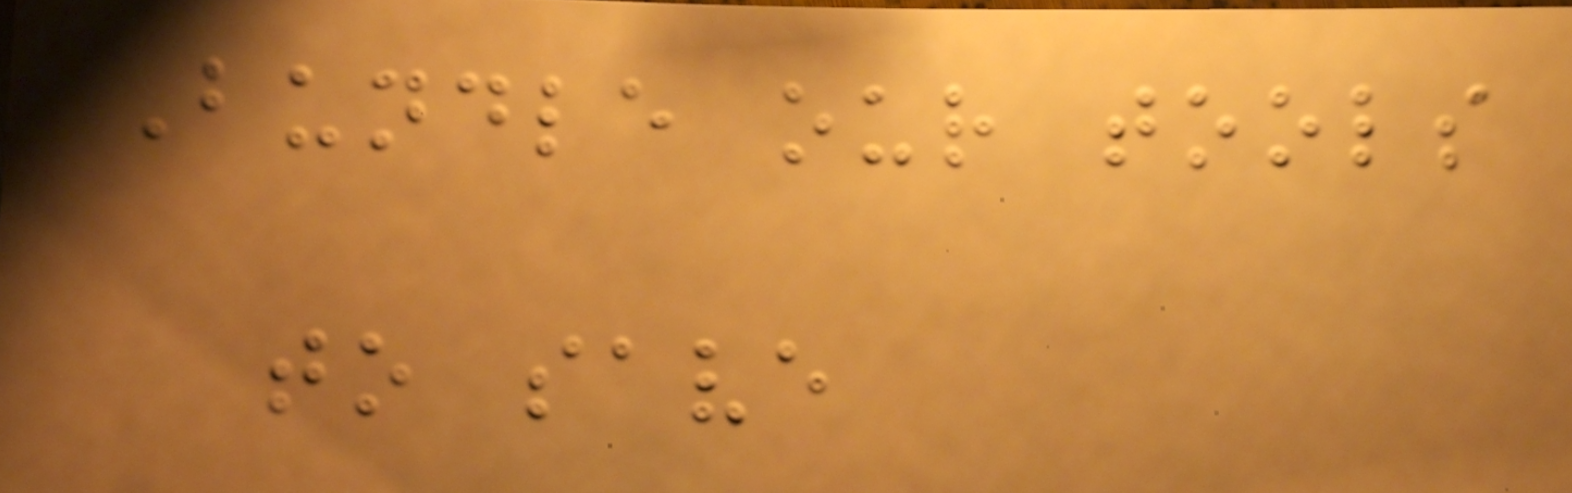Bundle our tools
to save
